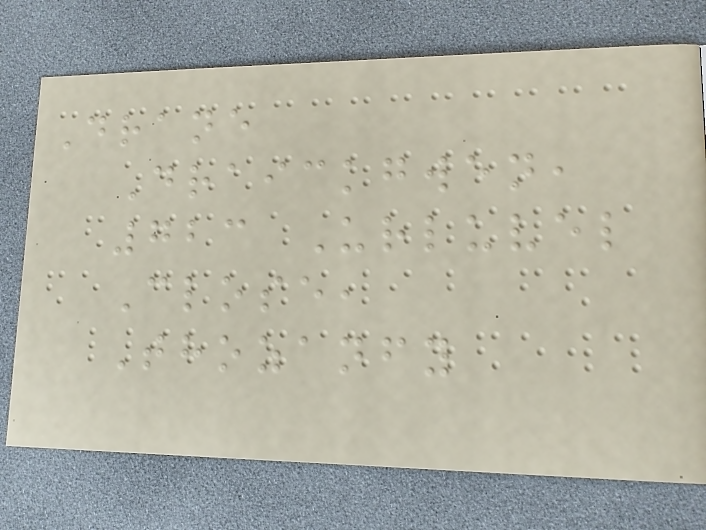Drane
Draickgwen,
723 Urluvel
Close,
Thozanfy
